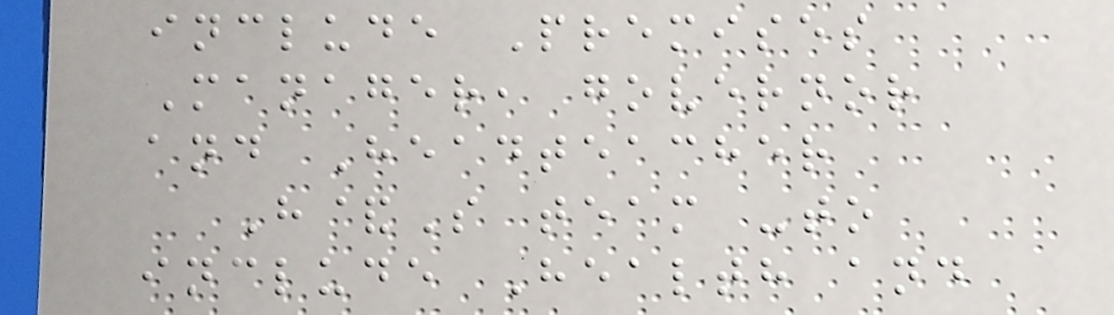include Premises
Manager, governor
and Headteacher
H&S team -to
include Health and
